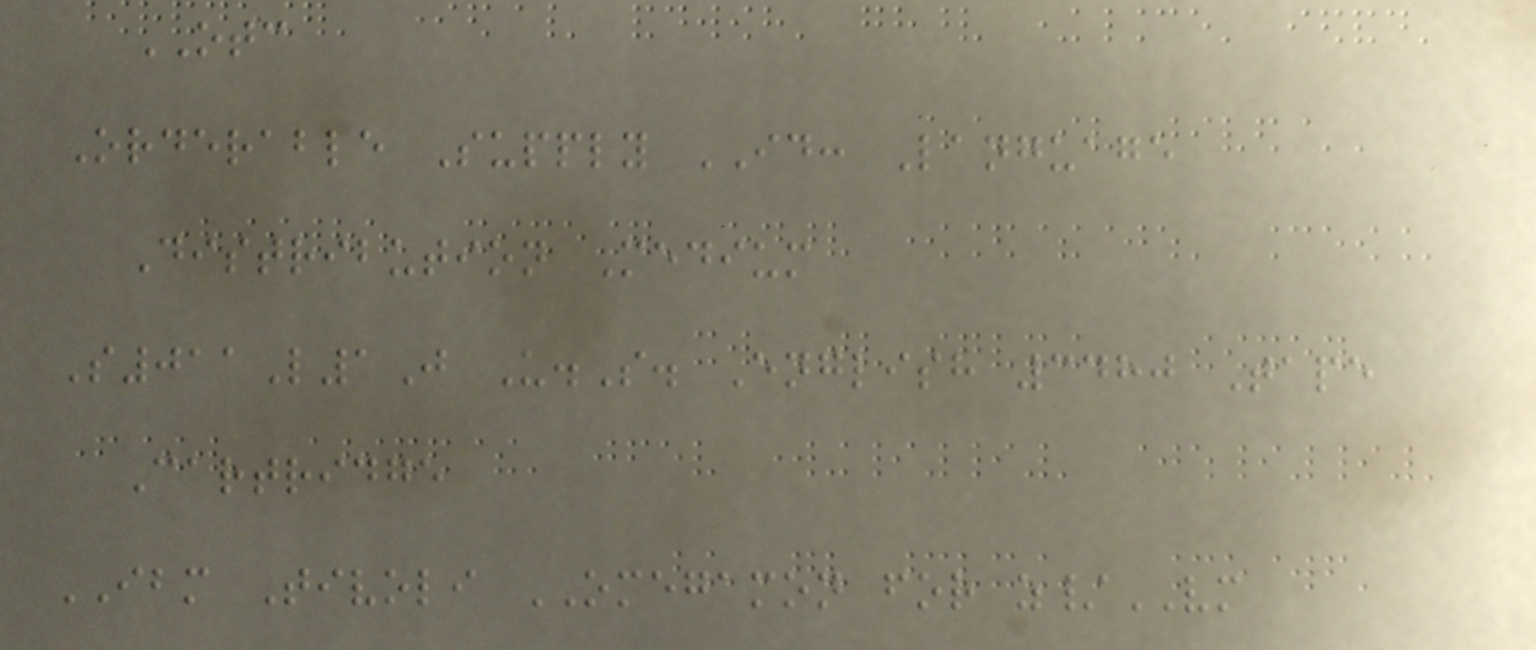OTC
Orderable Supply ID: Language
Distribution Medium
S011L1J U.S. English 3480 Tape
Cartridge
IBM Tivoli OMEGAMON for z/VM
